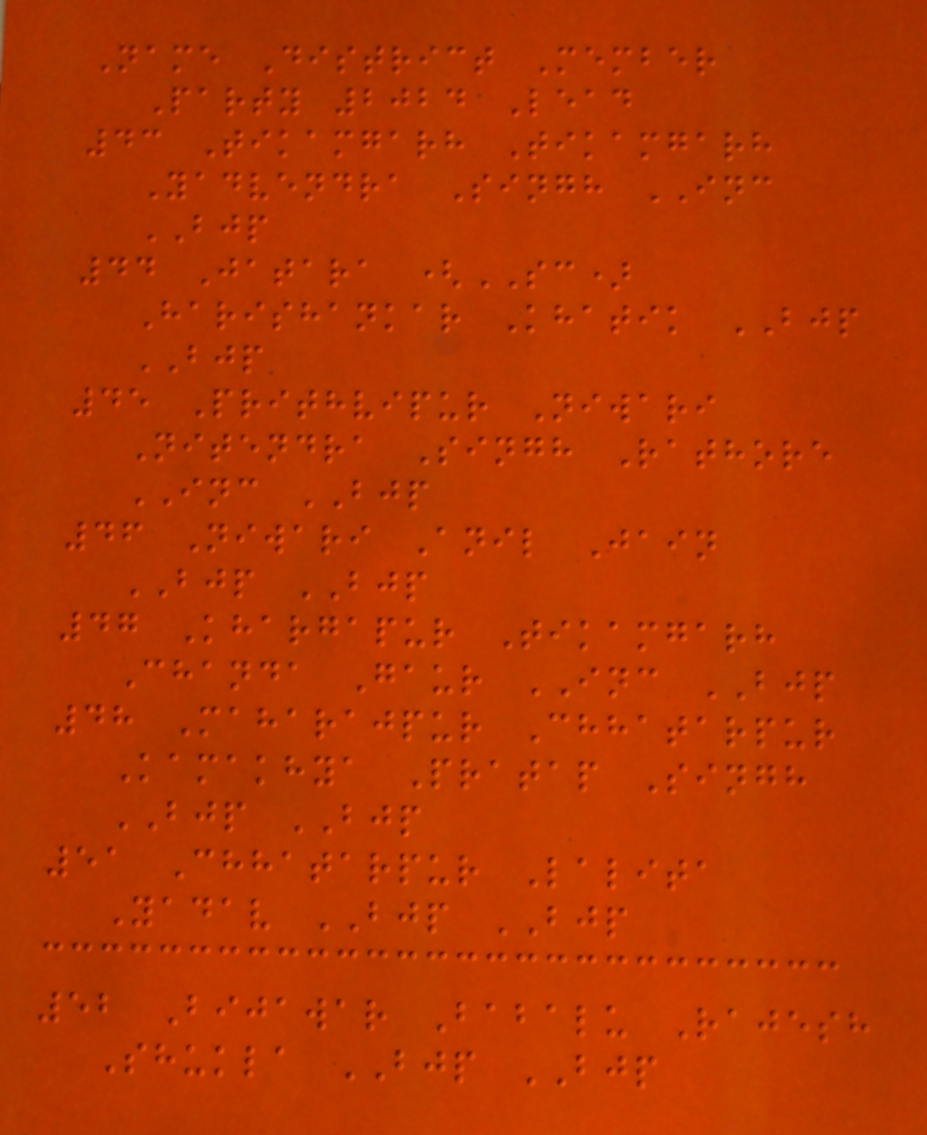Name District Member
Party 2024 Lead
43 Tikamgarh Tikamgarh
Yadvendra Singh INC
BJP
44 Jatara (SC)
Harishankar Khatik BJP
BJP
45 Prithvipur Niwari
Nitendra Singh Rathore
INC BJP
46 Niwari Anil Jain
BJP BJP
47 Khargapur Tikamgarh
Chanda Gaur INC BJP
48 Maharajpur Chhatarpur
Kamakhya Pratap Singh
BJP BJP
51 Chhatarpur Lalita
Yadav BJP BJP
52 Bijawar Babalu Rajesh
Shukla BJP BJP
